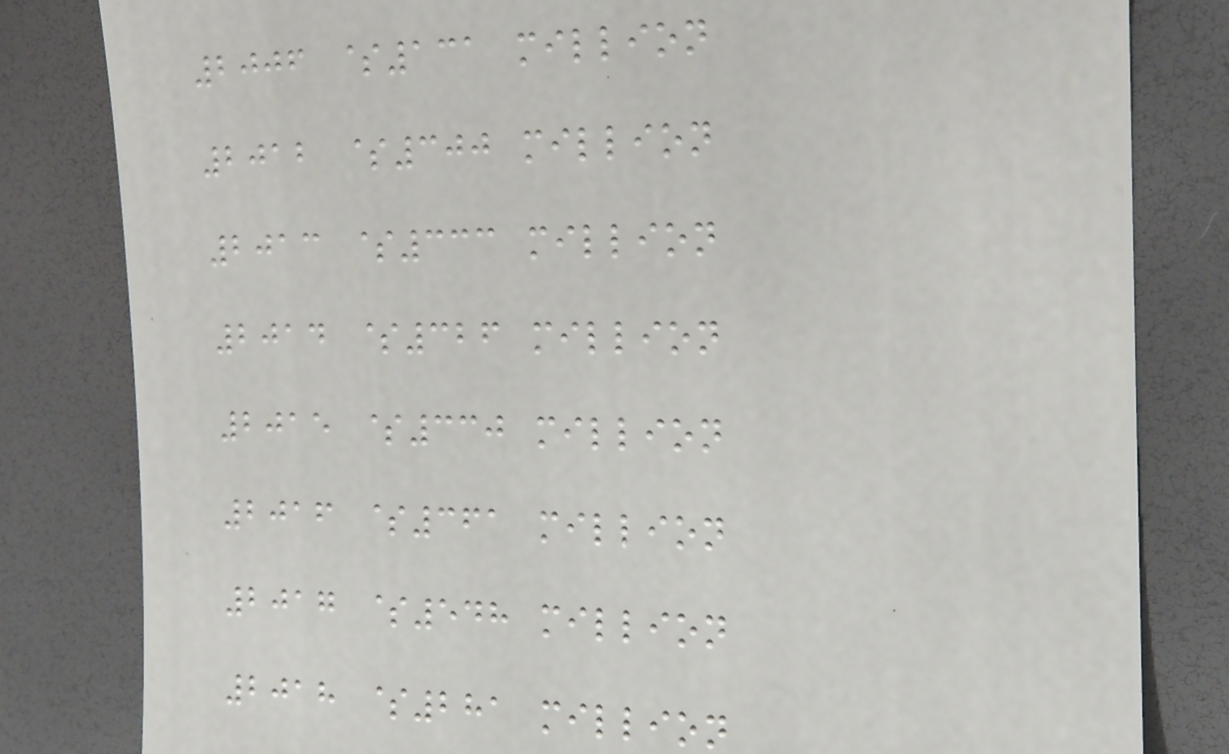2006 $131 million
2012 $300 million
2013 $333 million
2014 $326 million
2015 $330 million
2016 $361 million
2017 $548 million
2018 $281 million
